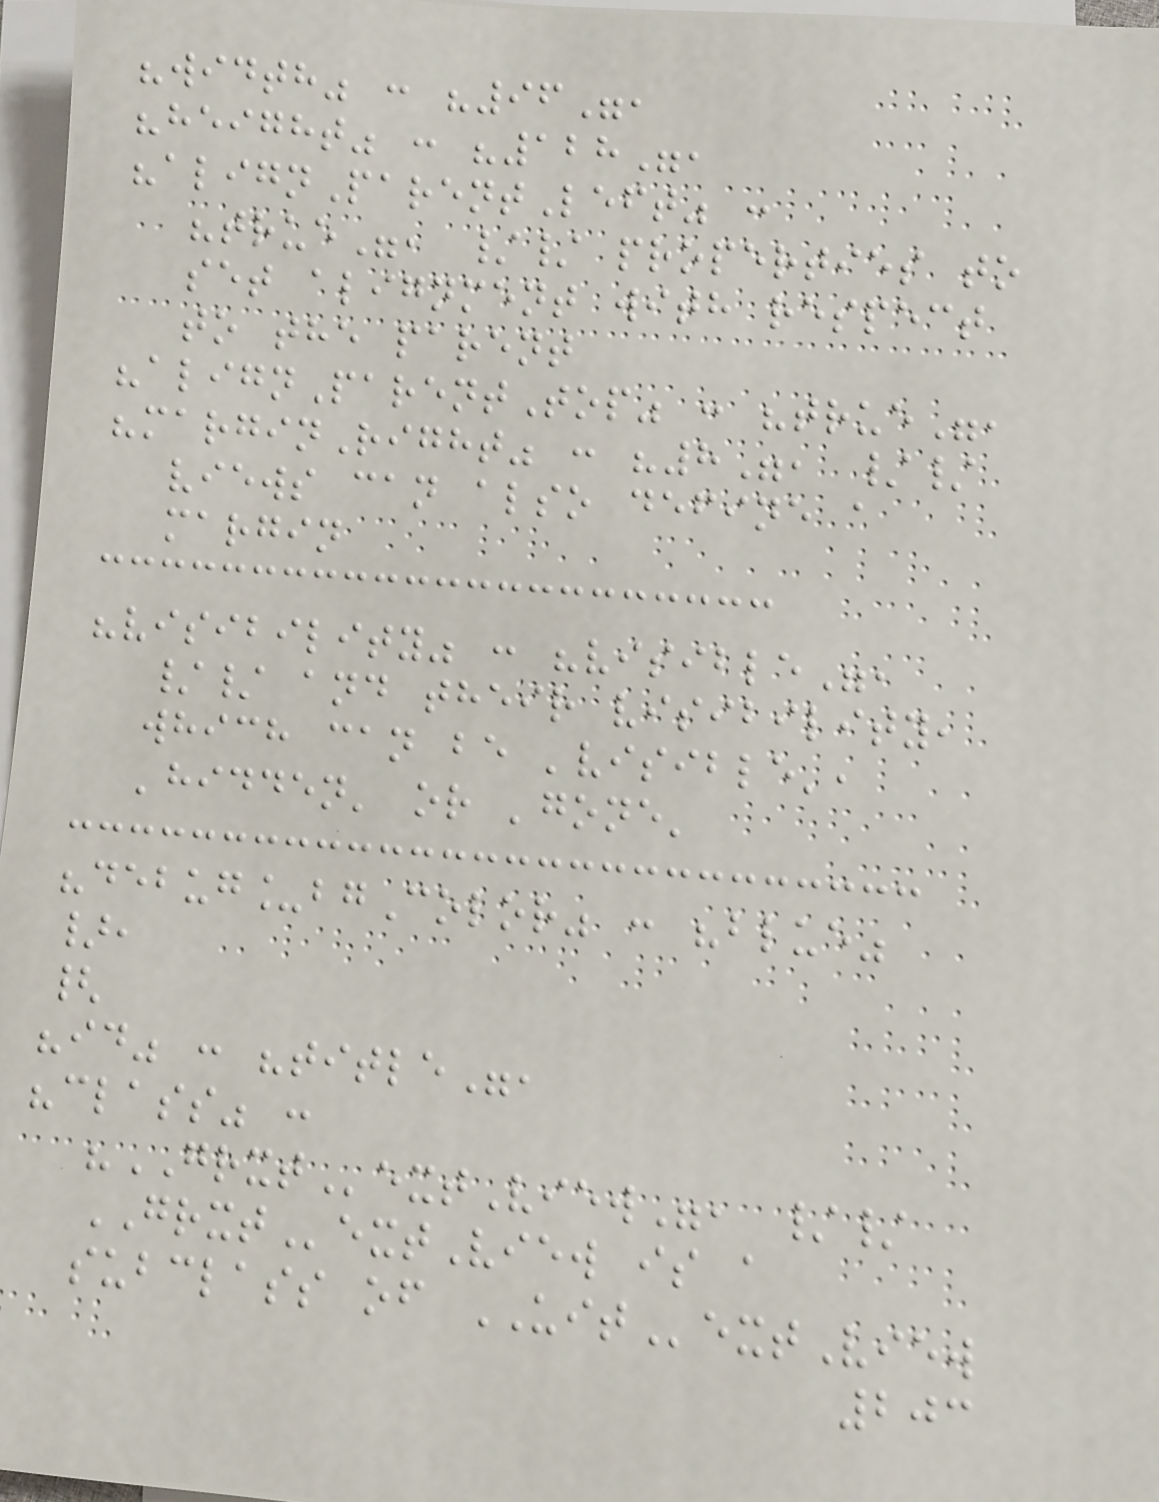"width" : "96",
"height" : "128",
"alignParentLeft" :
"true", // properties to
set alignment with respect
to the parent
"alignParentTop" : "true",
"marginRight" : "8", //
views can also define a
margin
"visibility" : "visible",
// and their visibility,
which can be 'visible',
'hidden' or 'gone'
"debug_bgColor" : "blue"
},
{
"id" : "title",
"class" :
"GRXTextView", //
GRXTextView is a
subclass of UITextView
203
